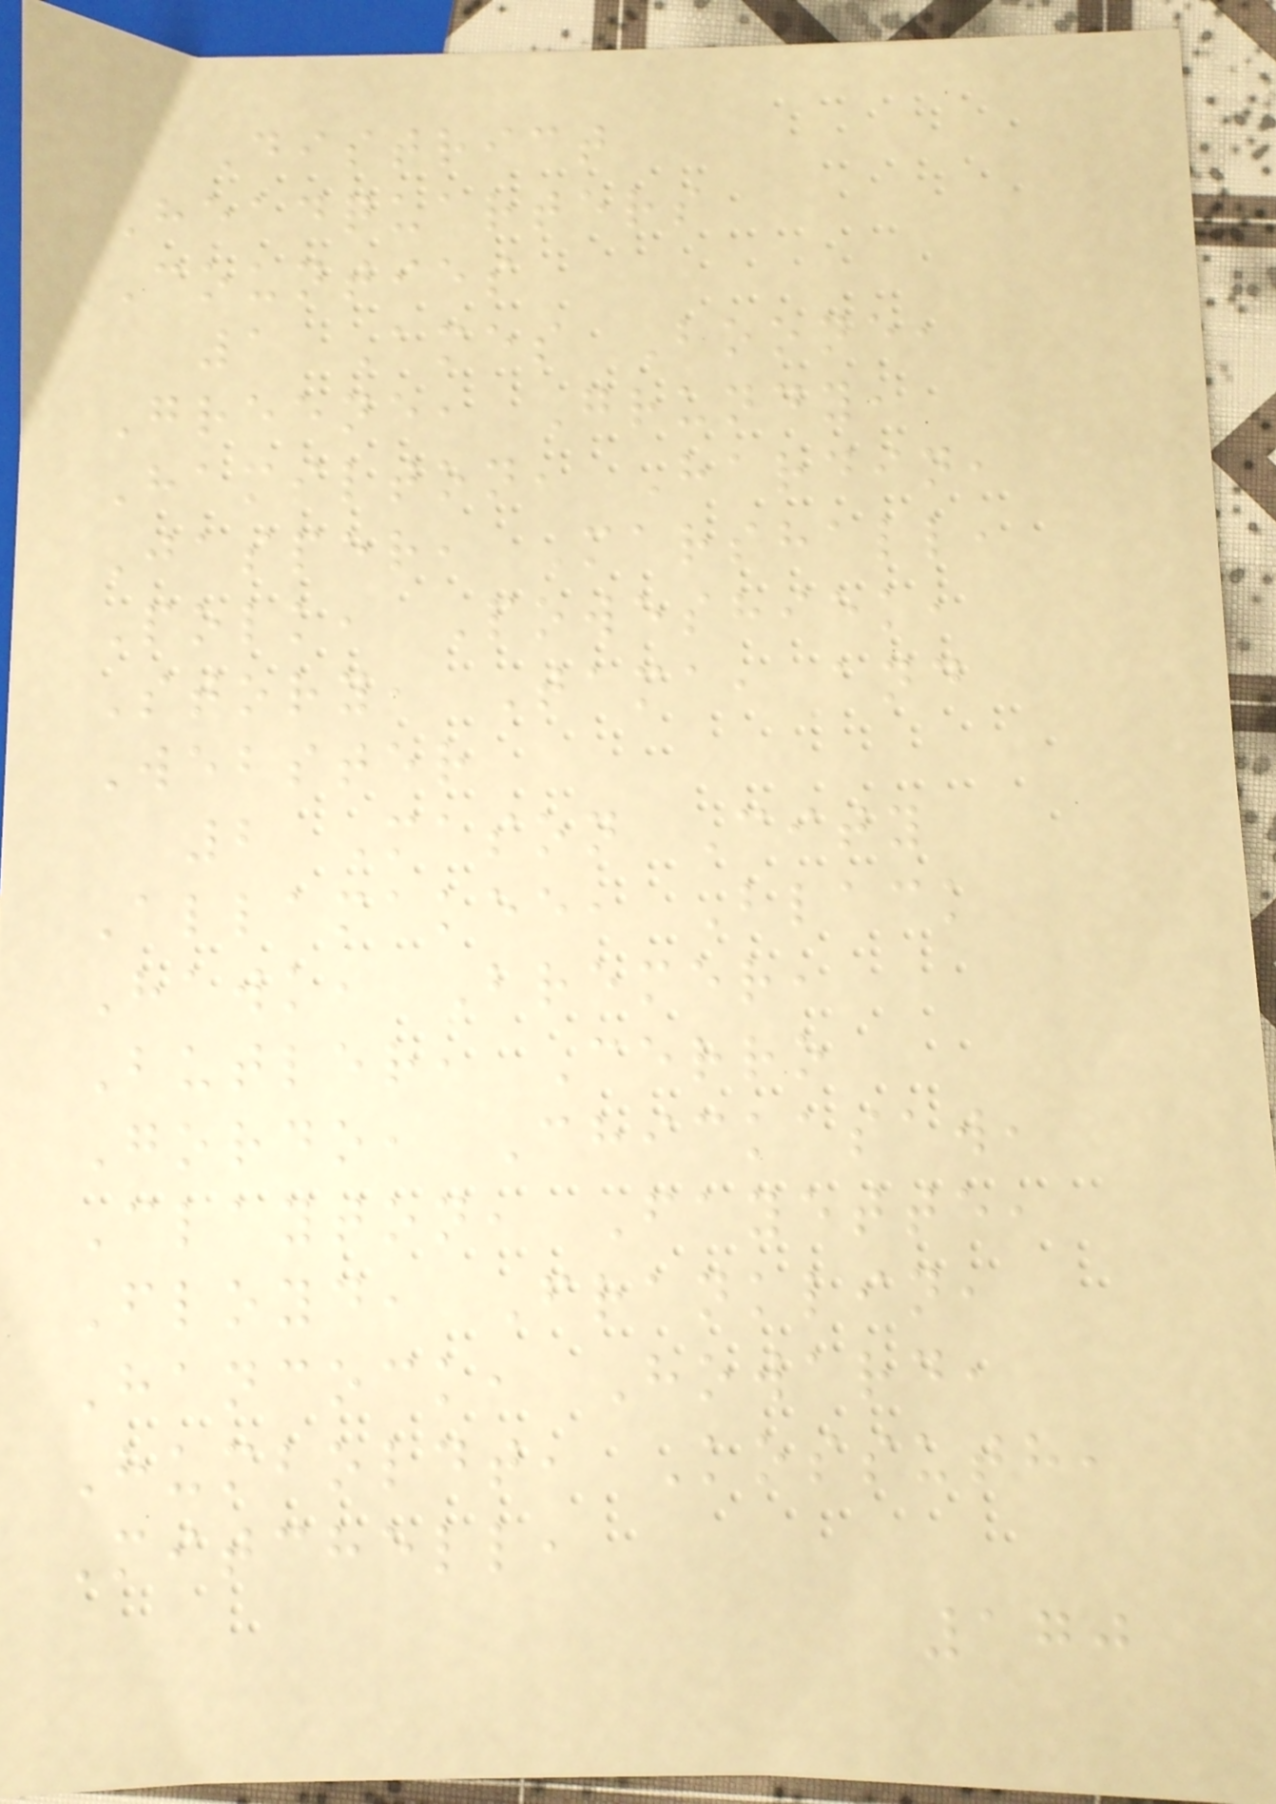District
Headquarters
Counties
1 Ames Boone,
Greene, Grundy,
Hamilton, Hardin,
Jasper, Marshall,
Polk, Poweshiek,
Story, Tama, and
Webster
2 Mason City
Allamakee, Black
Hawk, Bremer,
Butler, Cerro
Gordo, Chickasaw,
Clayton, Fayette,
Floyd, Franklin,
Hancock, Howard,
Humboldt, Kossuth,
Mitchell,
170
